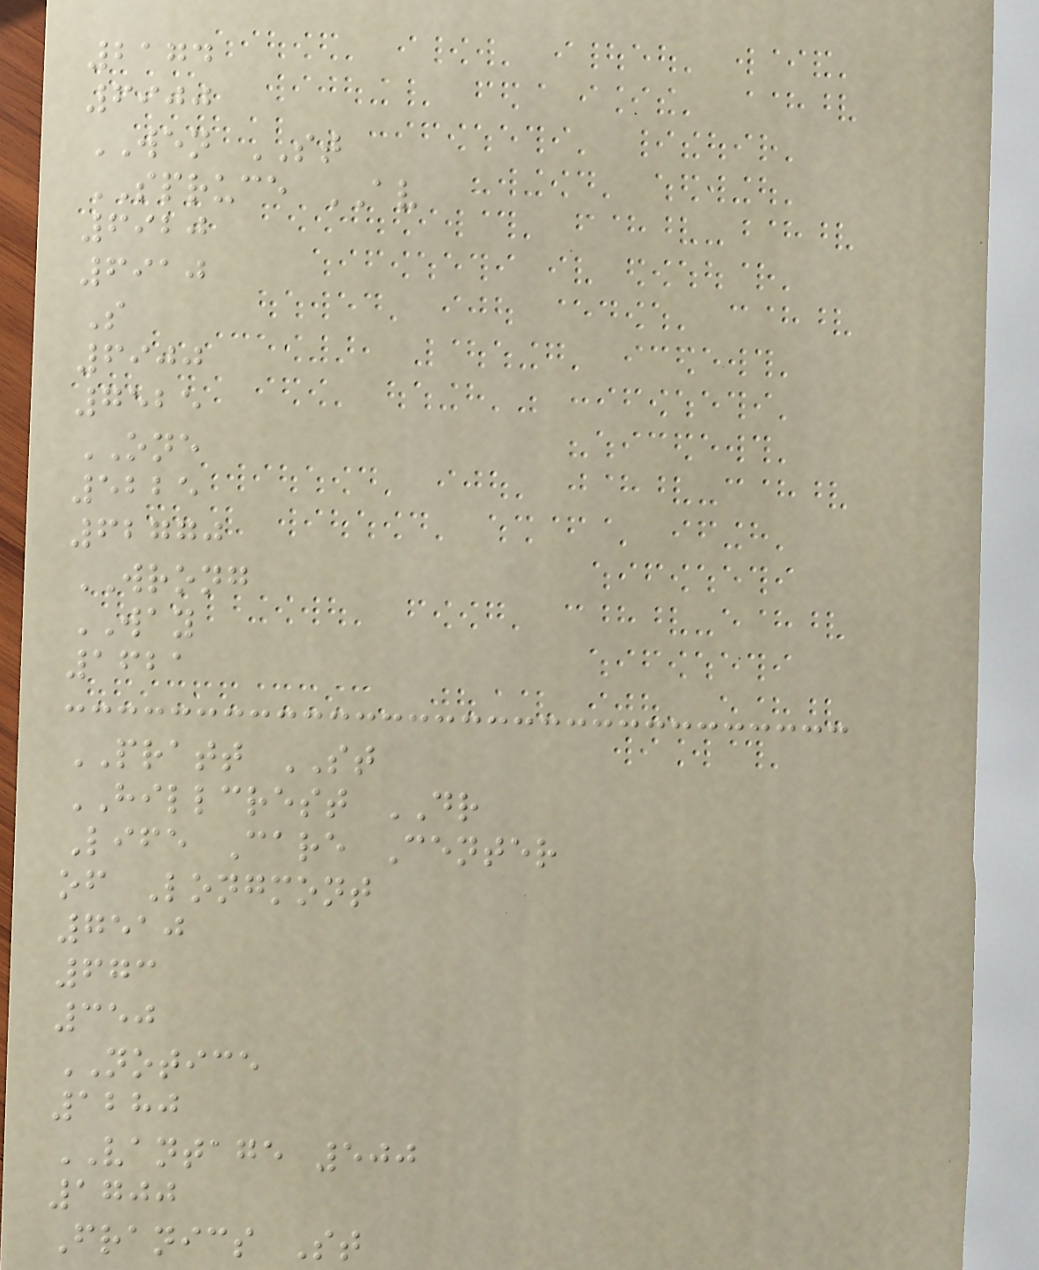2174
6900
WEN ST
SPRUCE AV
6920
6910
S
6900
7525
ONE
5225
62770
WRONG
WAY
1621
PRATT ST
HILLCREST DR
Life Care Center
of Longmont
7510
673
350
NOTICE
1280
VANTAGE 500
1700
Franics St
